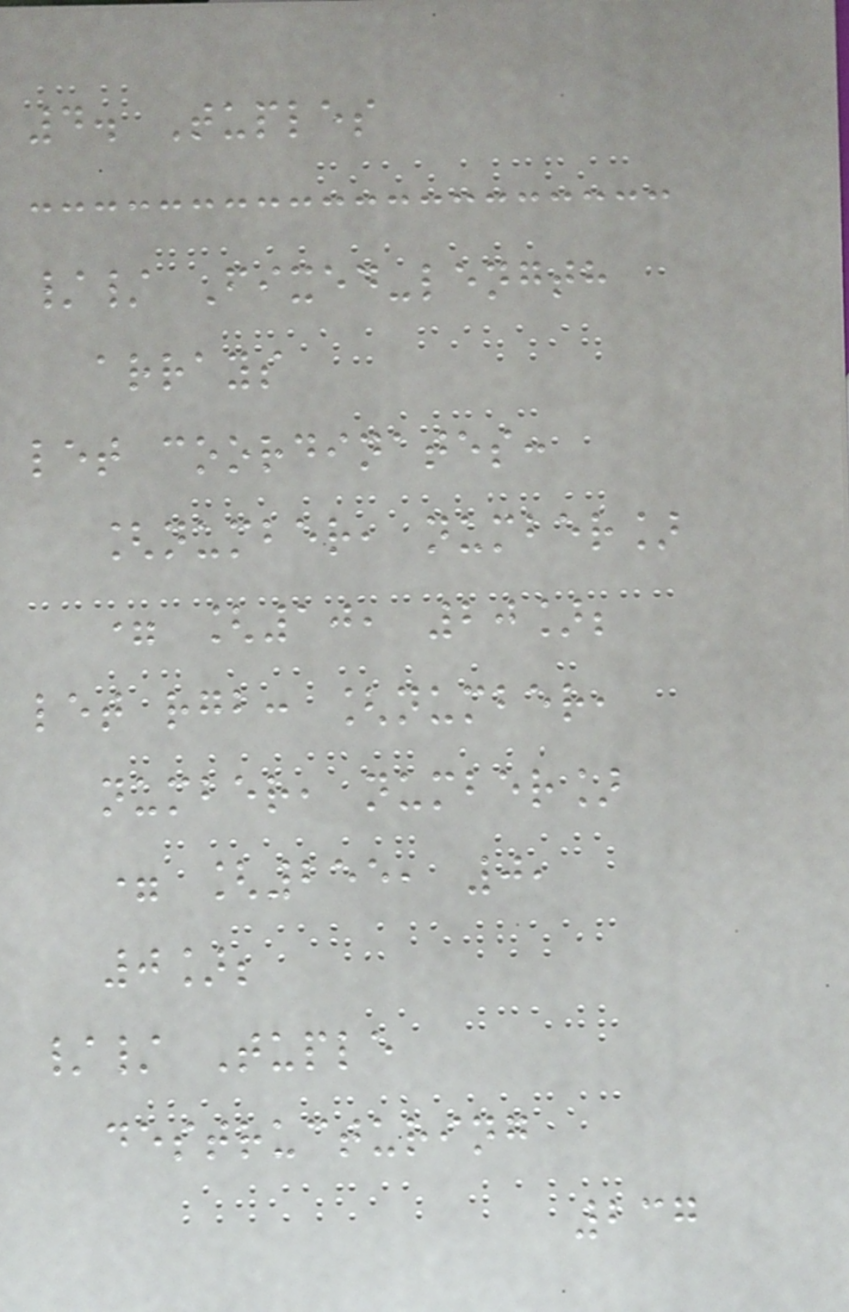4. Tuples
// Fixed-length
arrays
let coordinates:
[number, number]
= [10, 20];
let rgb: [number,
number, number]
= [255, 0,
0];
// Tuple
destructuring
237
